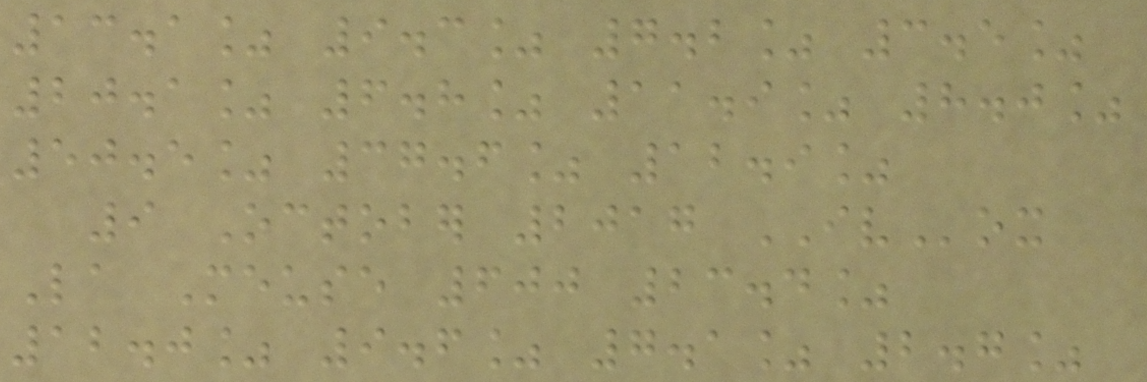13.1% 9.3% 7.2% 3.5%
20.1% 6.8% 11.9% 8.0%
50.5% 37.6% 12.9%
9 October 2017 IVox
La Meuse 600 23.4%
12.0% 9.6% 7.1% 2.7%
